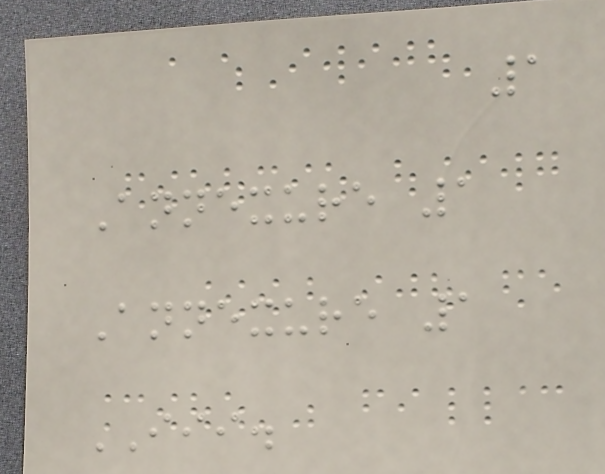1
Annexure 1
Annexure 1
III.
